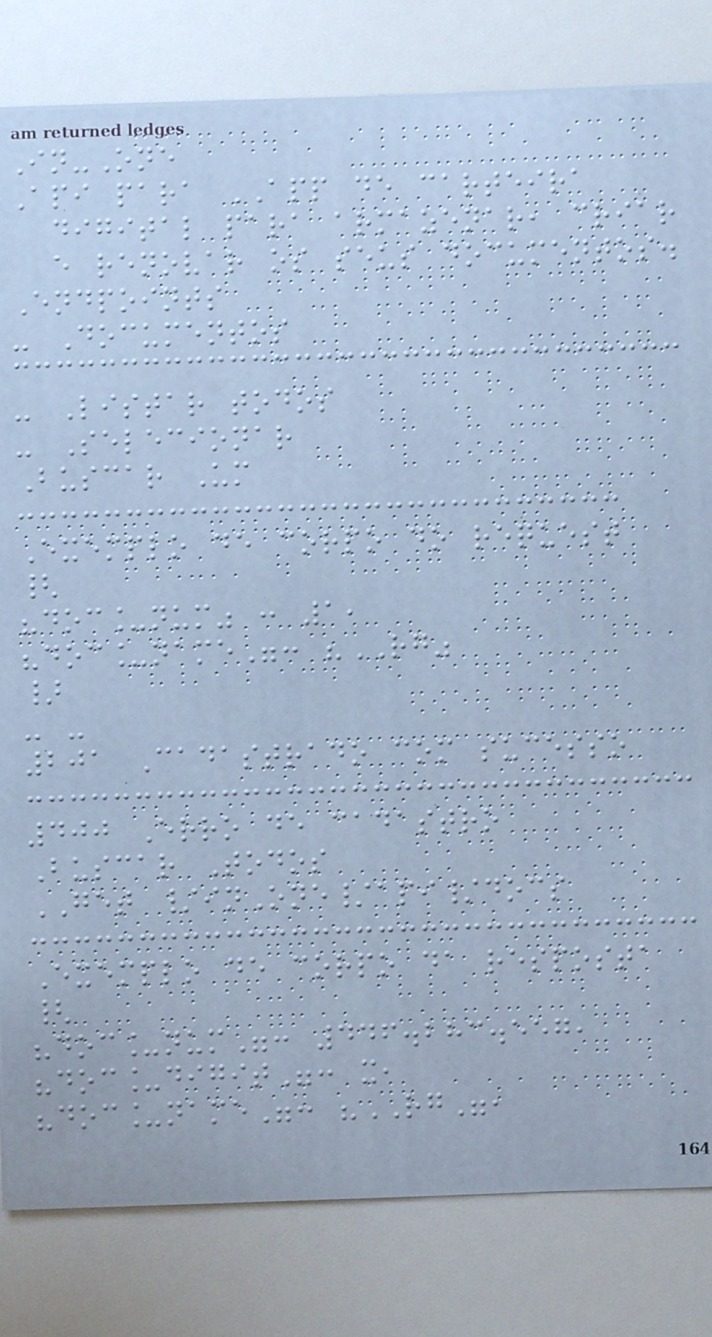In-One
Api para APP de carteira
digital para armazenar, criar
e renovar os seus documentos.
Endpoints
- Documentos
- Listar todos
- Selecionar
Buscar Um
Exemplo de corpo do request
{
"doc_num" : 1,
"doc_name": "RG"
}
- -
201 Cadastrado com sucesso
400 Erro de cadastro
Buscar Todos
GET /inOne/api/docs
Exemplo de corpo da resposta
{
"doc_num": 446.283.557,
"doc_digit": x,
"doc_name": "RG",
